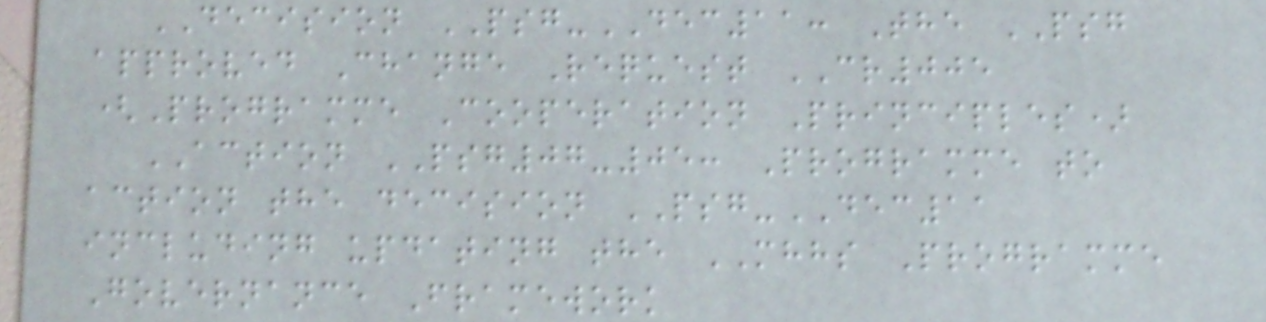DECISION PSG-DEC11: The PSG
approved Change Request CR005
(Programme Cooperation Principles)
ACTION PSG07-05: Programme to
action the decision PSG-DEC11
including updating the MHHS Programme
Governance Framework
